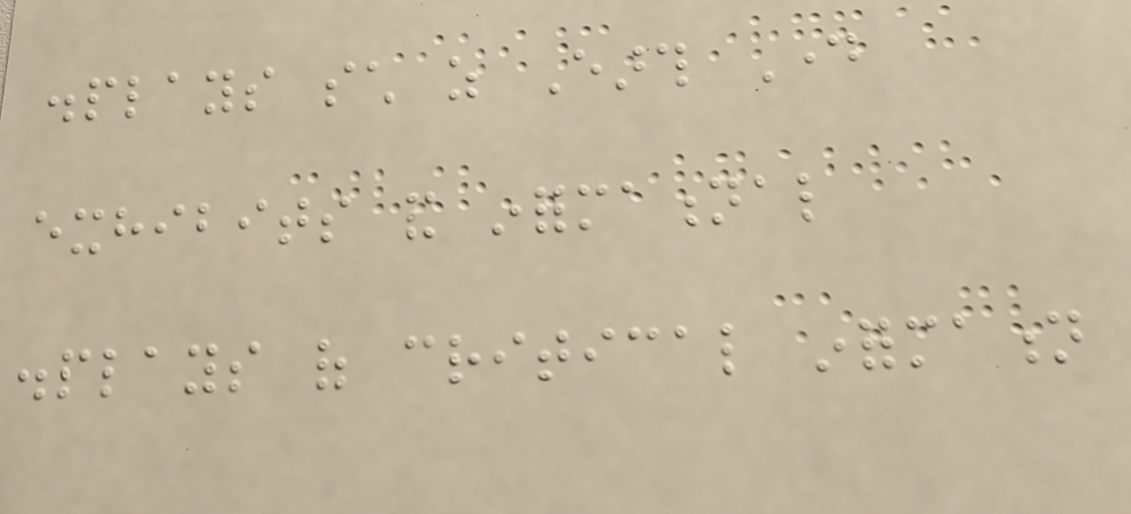displays such as Earth Day
exhibits and informational
displays of critical information
